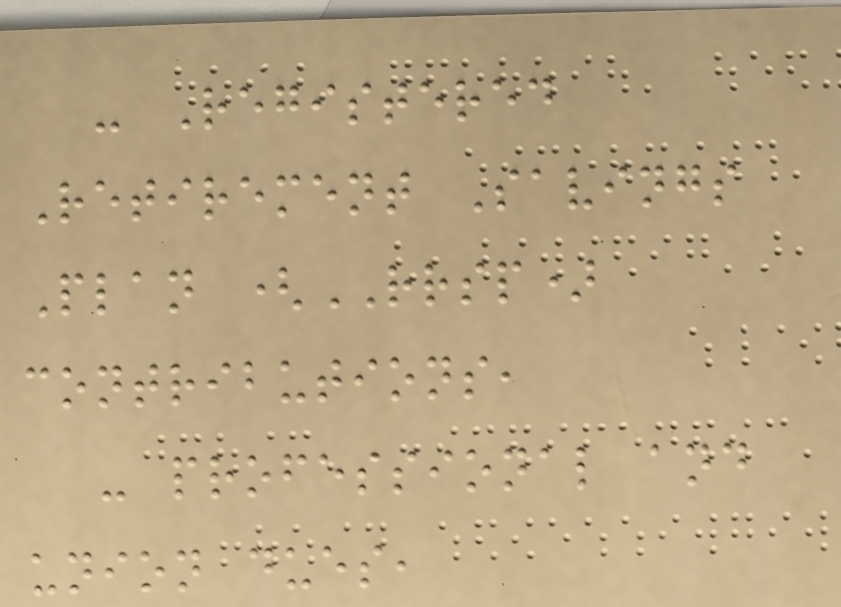- Registered
Retirement Savings
Plan (RRSP)
contributions,
- professional and
union dues,
